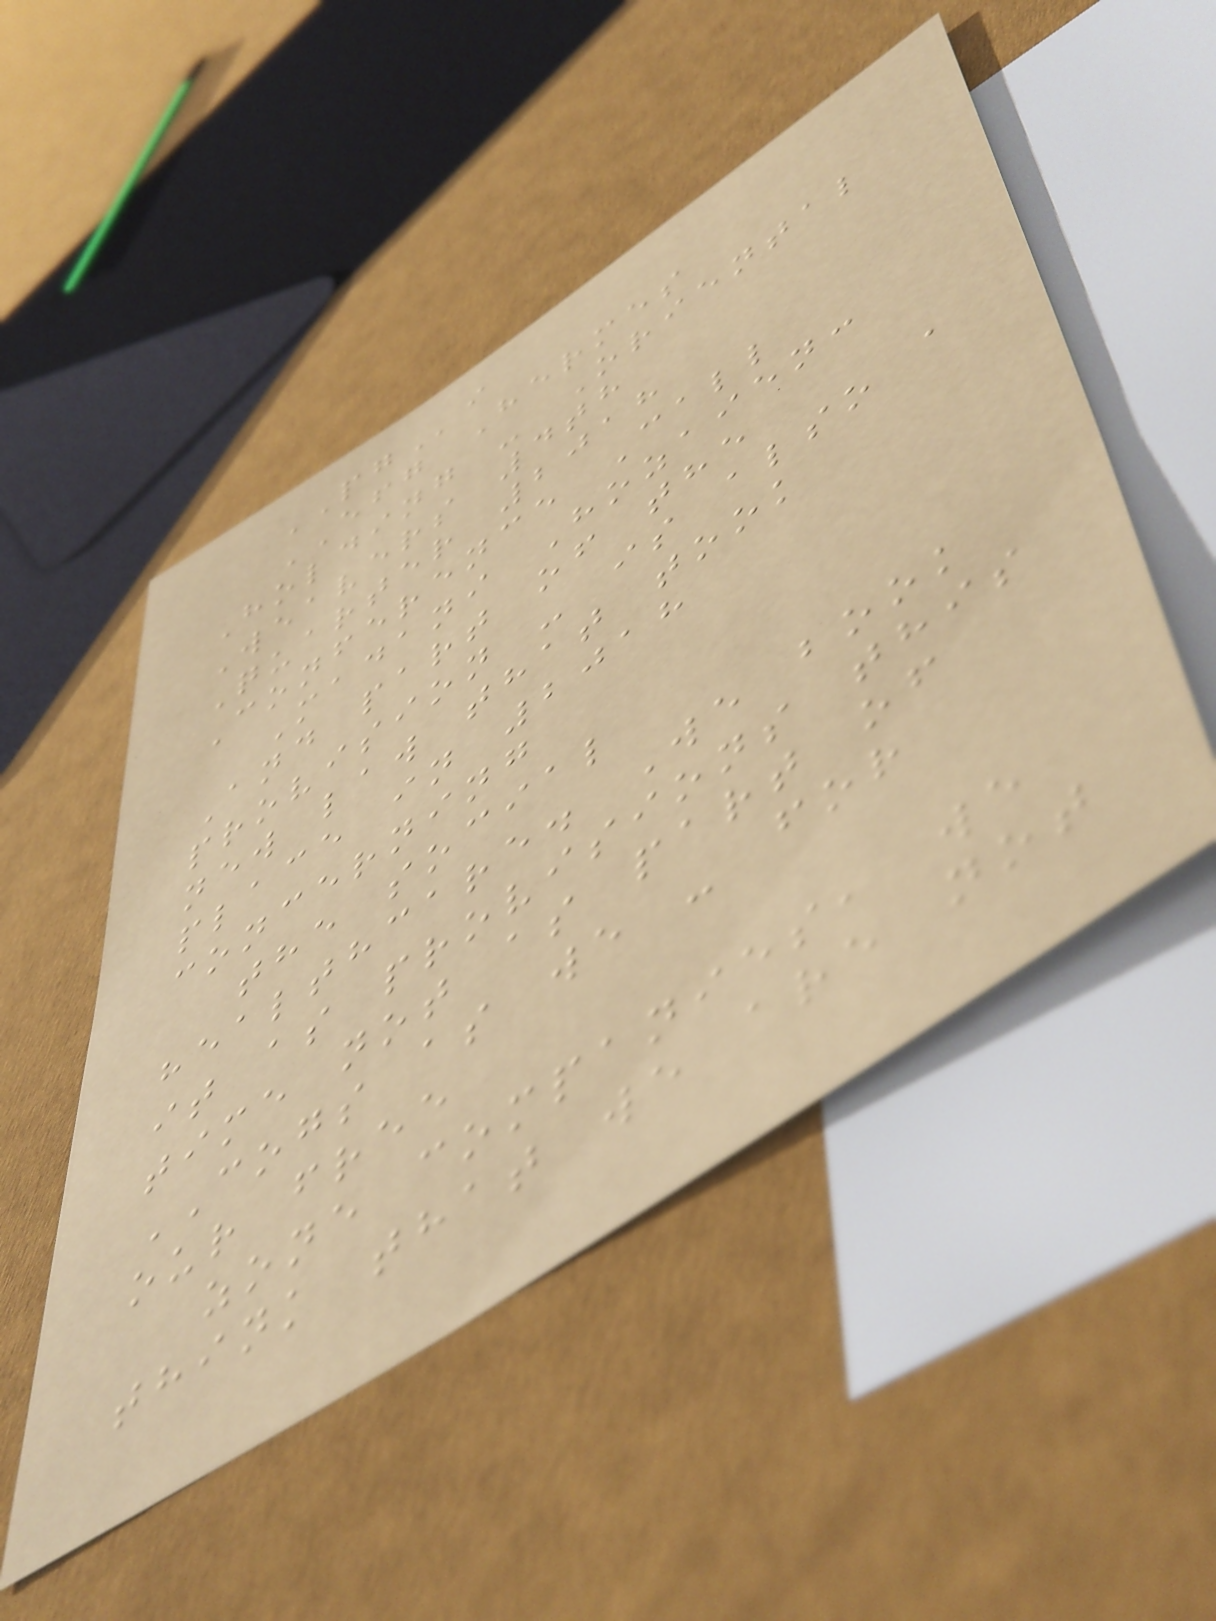PGi
EFG Hermes
Holding - Oriental
Weavers 4th
Quarter 2018
Conference Call
Madani Hozaien:
And part of the
provision - is also a
new law that took
place in 2018
concerning
the social
healthcare. We book
it as provisions this
time not as part of
COGS as we - for
our free
zone companies, we
think that we are not
